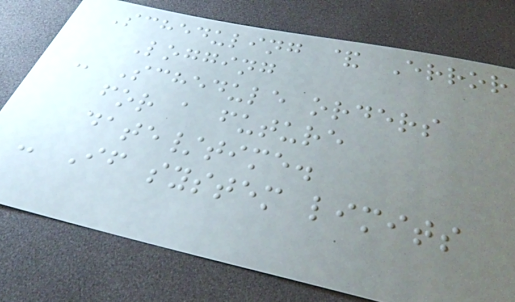Scheduling & Error
Logging
- Schedule orders
for a future
date/time.
- If system limits
